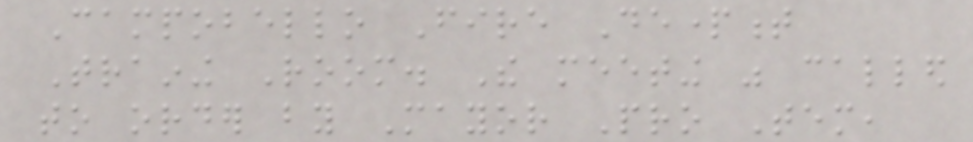Campobello Fire Department
Training Room. The meeting was called
to order by Mayor Pro Tem,
